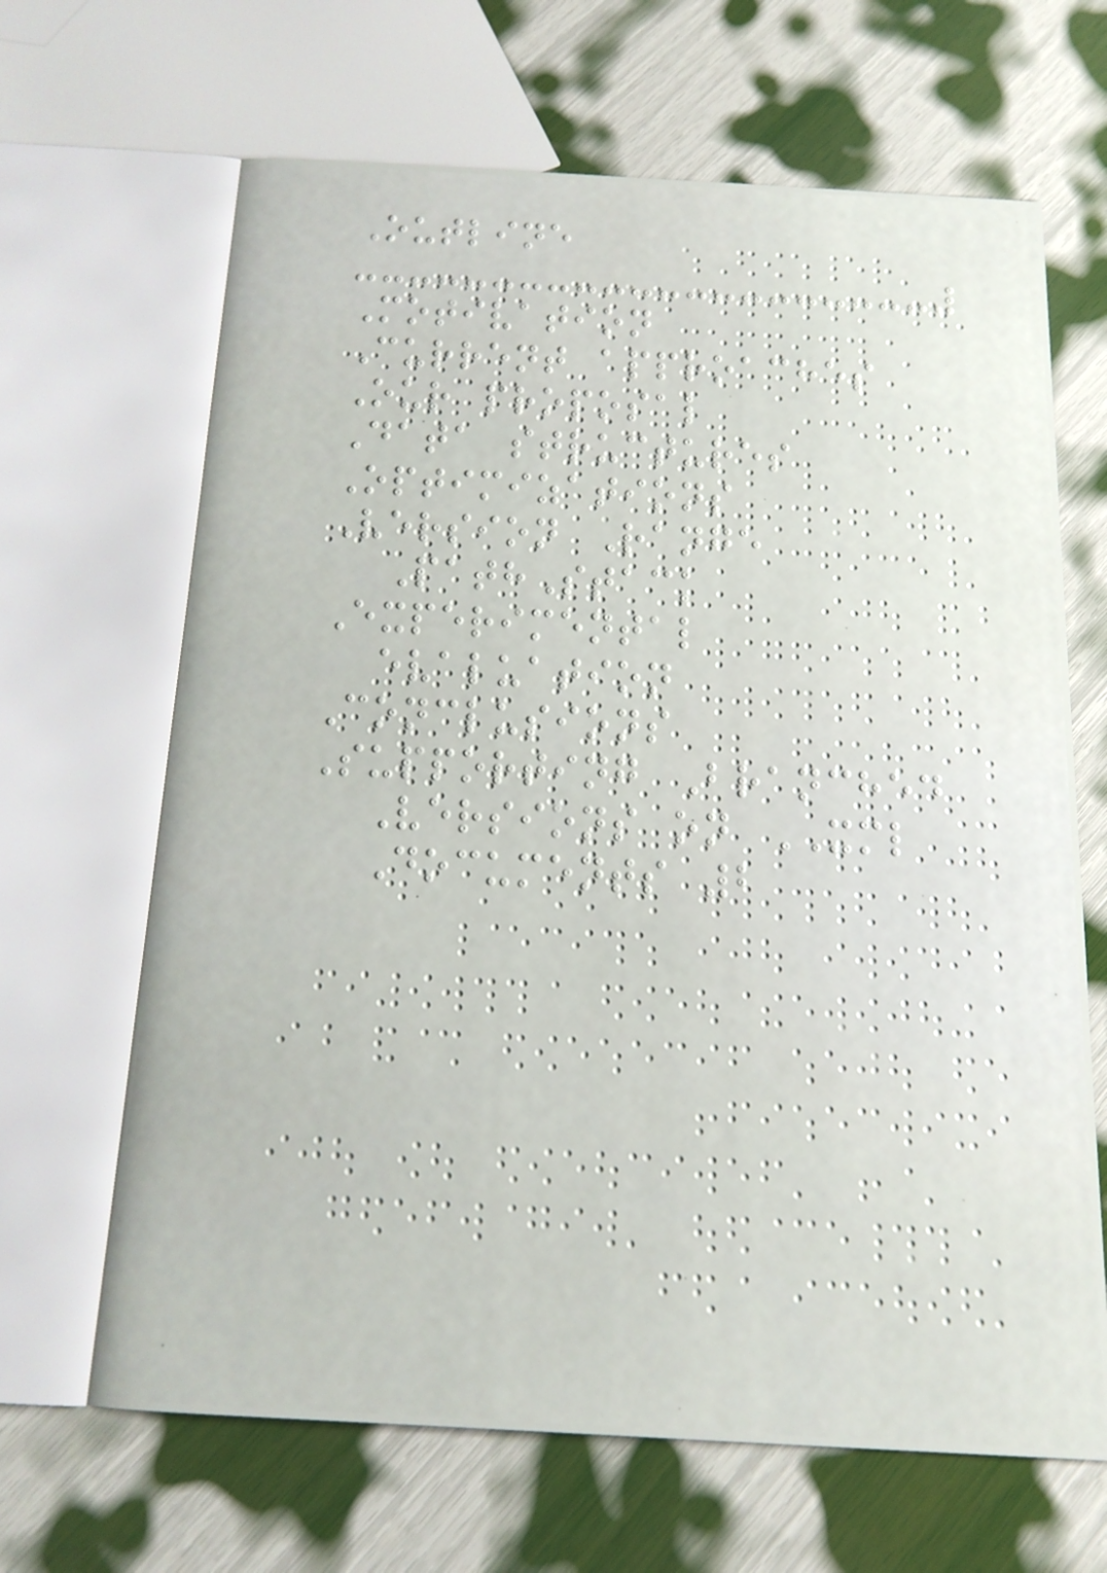Outline
Motivation
Current approaches
Our proposal
Data structures
Optimizations
Version Range
PathStack
Experimental
evaluation
Conclusions
Supporting Branched
Versions on XML
Documents 2
